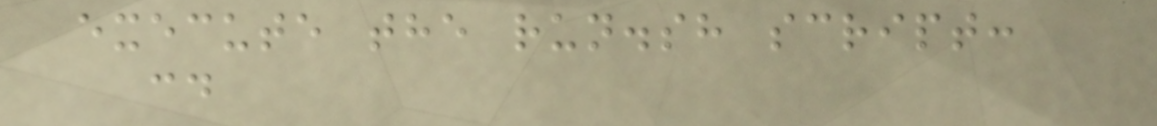execute the run.sh script:
cd
